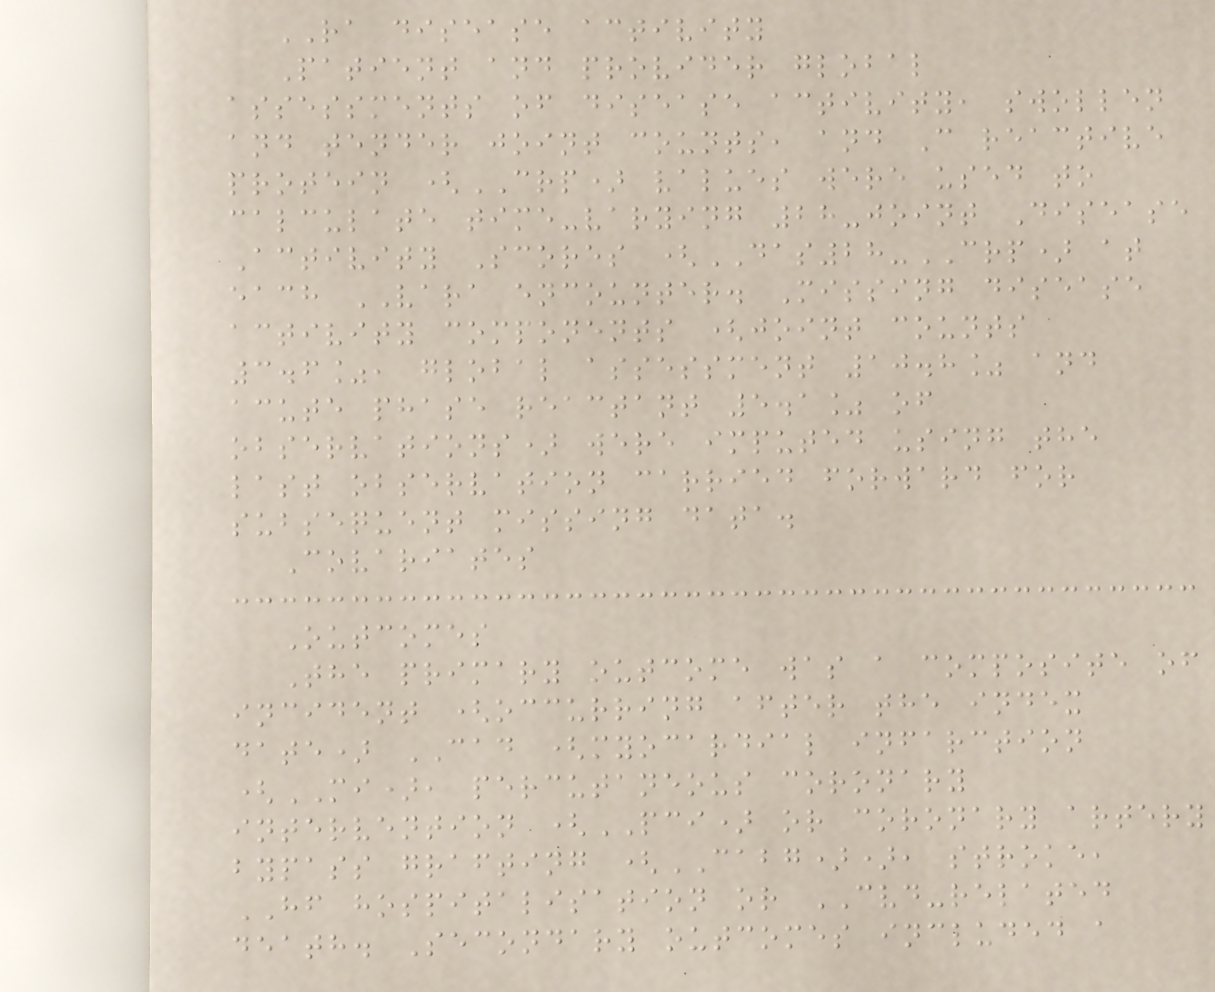RA disease activity
Patient and provider global
assessments of disease activity, swollen
and tender joint counts, and C reactive
protein (CRP) values were used to
calculate time-varying 28-joint Disease
Activity Scores (DAS28-CRP) at
each VARA encounter. Missing disease
activity components (joint counts
3.6%, global assessment 10.8% and
acute phase reactant 5.1% of
observations) were imputed using the
last observation carried forward for
subsequent missing data.
Covariates
Outcomes
The primary outcome was a composite of
incident (occurring after the index
date) CAD (myocardial infarction
(MI), percutaneous coronary
intervention (PCI) or coronary artery
bypass grafting (CABG)), stroke,
HF hospitalisation or CVD-related
death. Secondary outcomes included a
